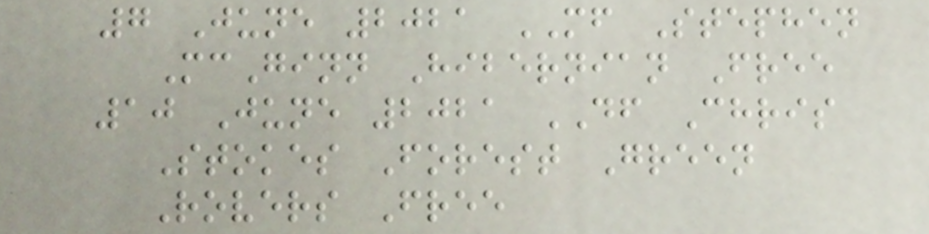7 June 2021 MF Stephen
McGinn Hibernian Free
10 June 2021 DF Chris
Stokes Forest Green
Rovers Free
